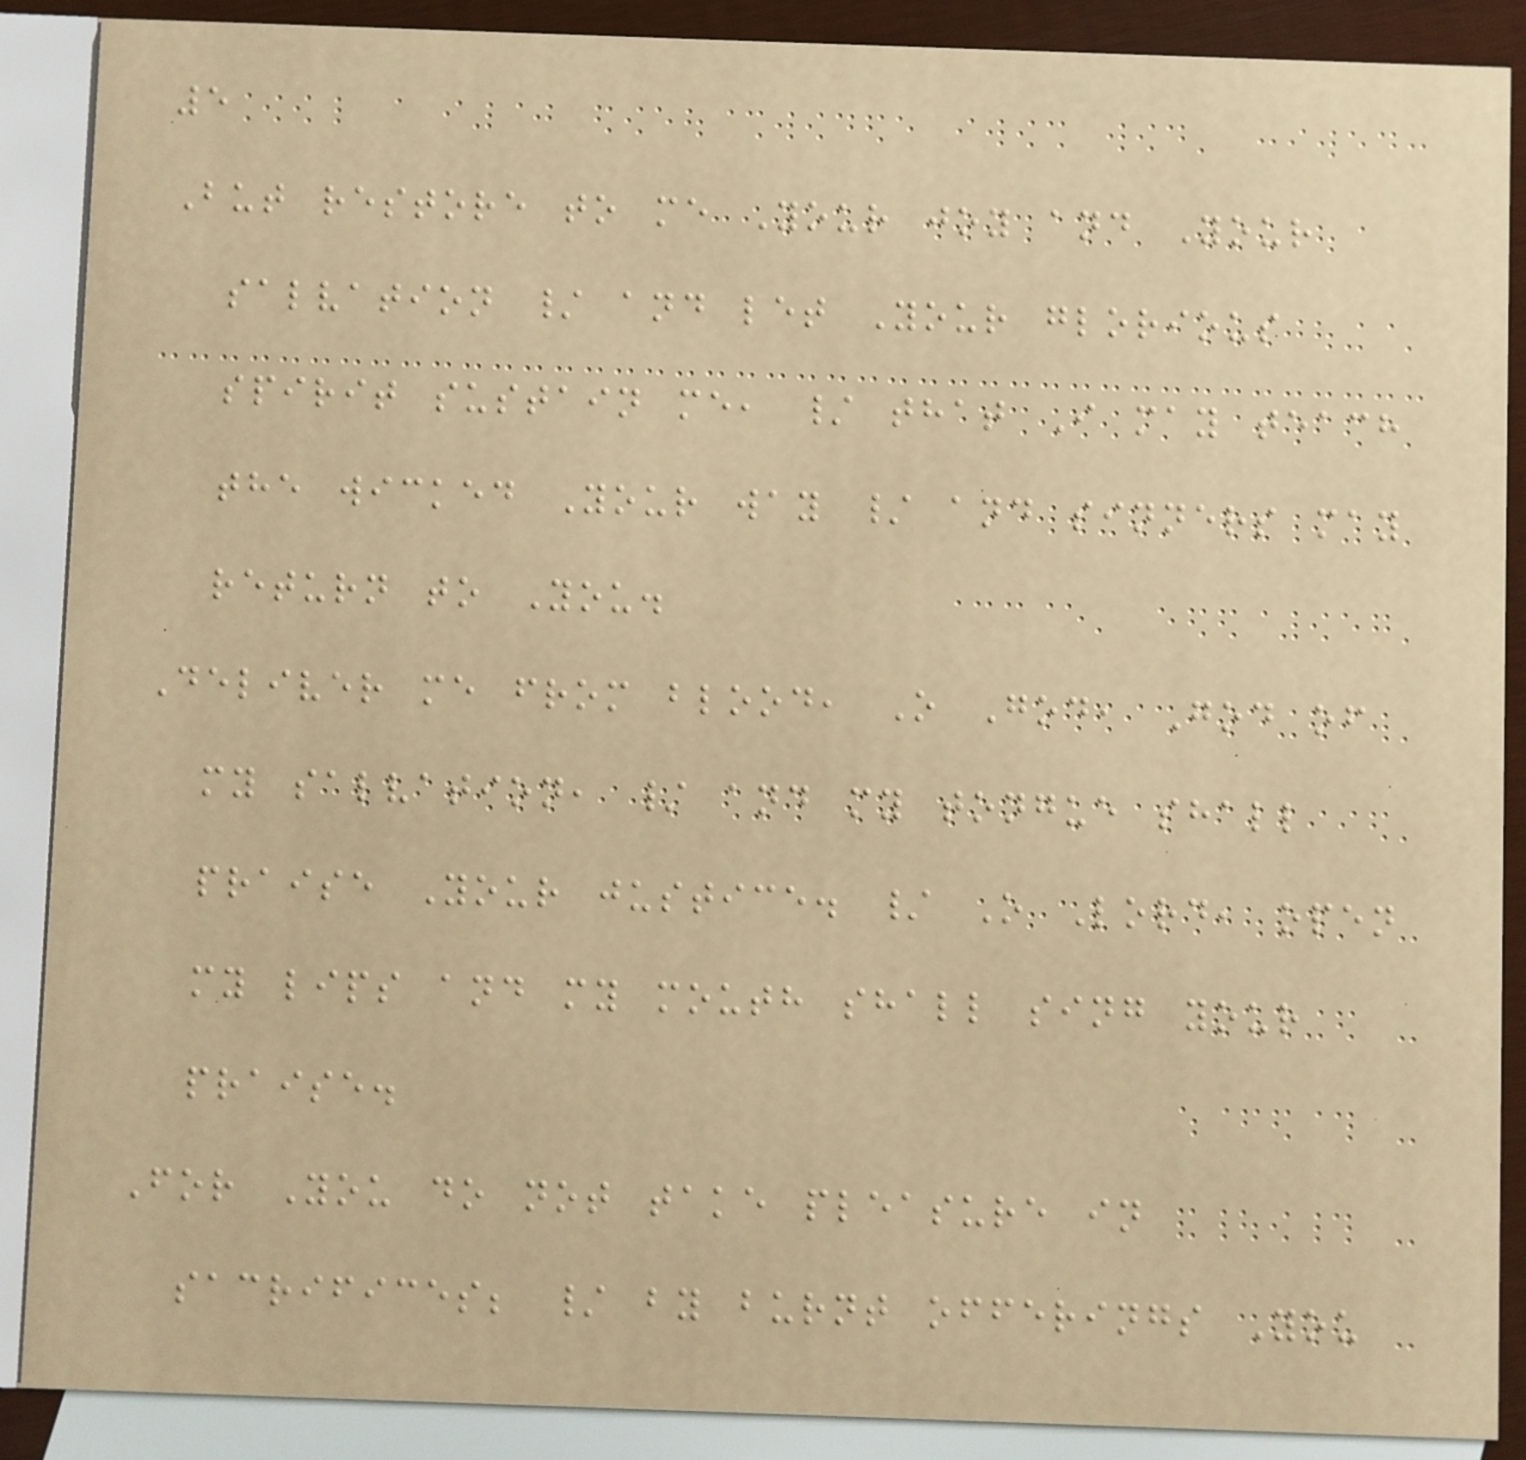5
But restore to me Your joy and Your
salvation / and let Your glorious
spirit sustain me, / that I may teach
the wicked Your way / and sinners may
return to You.
Deliver me from blood, O God, God of
my salvation, / and my tongue shall
praise Your justice. / O Lord, open
my lips and my mouth shall sing your
praise.
For You do not take pleasure in
sacrifices; / by burnt offerings You
